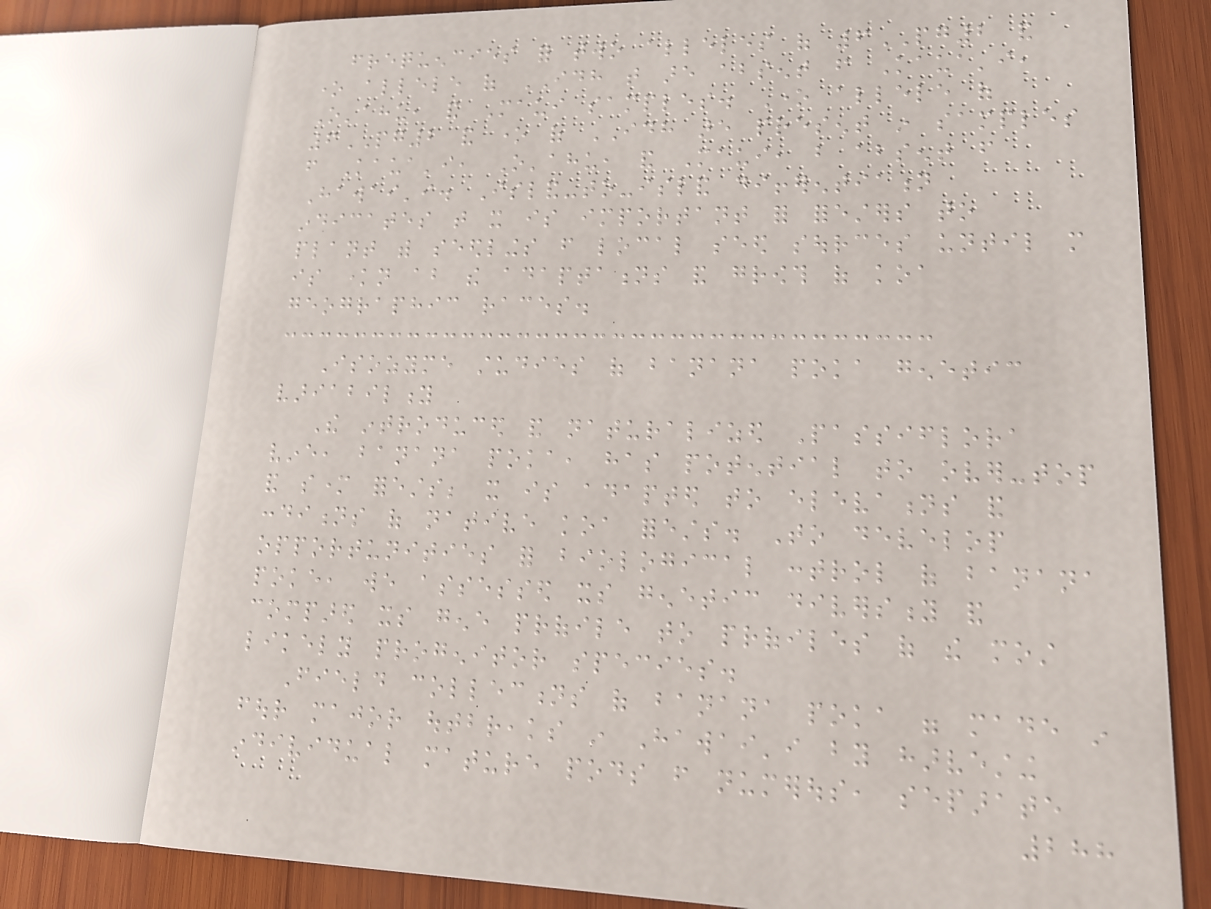frequencies for two alleles of 6PG2 and
one allele of IDH that are absent from Kaua'i,
O'ahu, and Maui samples. One allele of
6PG2 and one of IDH are present in samples
from Kaua'i, O'ahu, and Maui, but absent from
Hawai'i. Island-to-island differentiation
indicates that it is important for foresters to
plant with seedlings from local seed sources until more
is known about the adaptations and growth of koa
geographic races.
Isozyme studies of banana poka genetic
variability
The introduced and naturalized Passiflora
vine, banana poka, has potential to over-top
and smother forests; it is adapted to elevations and
conditions of native koa forests. To develop
opportunities for biological control of banana
poke, we assessed its genetic diversity and
compared its gene profile to profiles of the most
likely progenitor species.
Field collections of banana poka were made in
four major outbreaks in Hawai'i by harvesting
individual mature pods from numerous, separate
288
